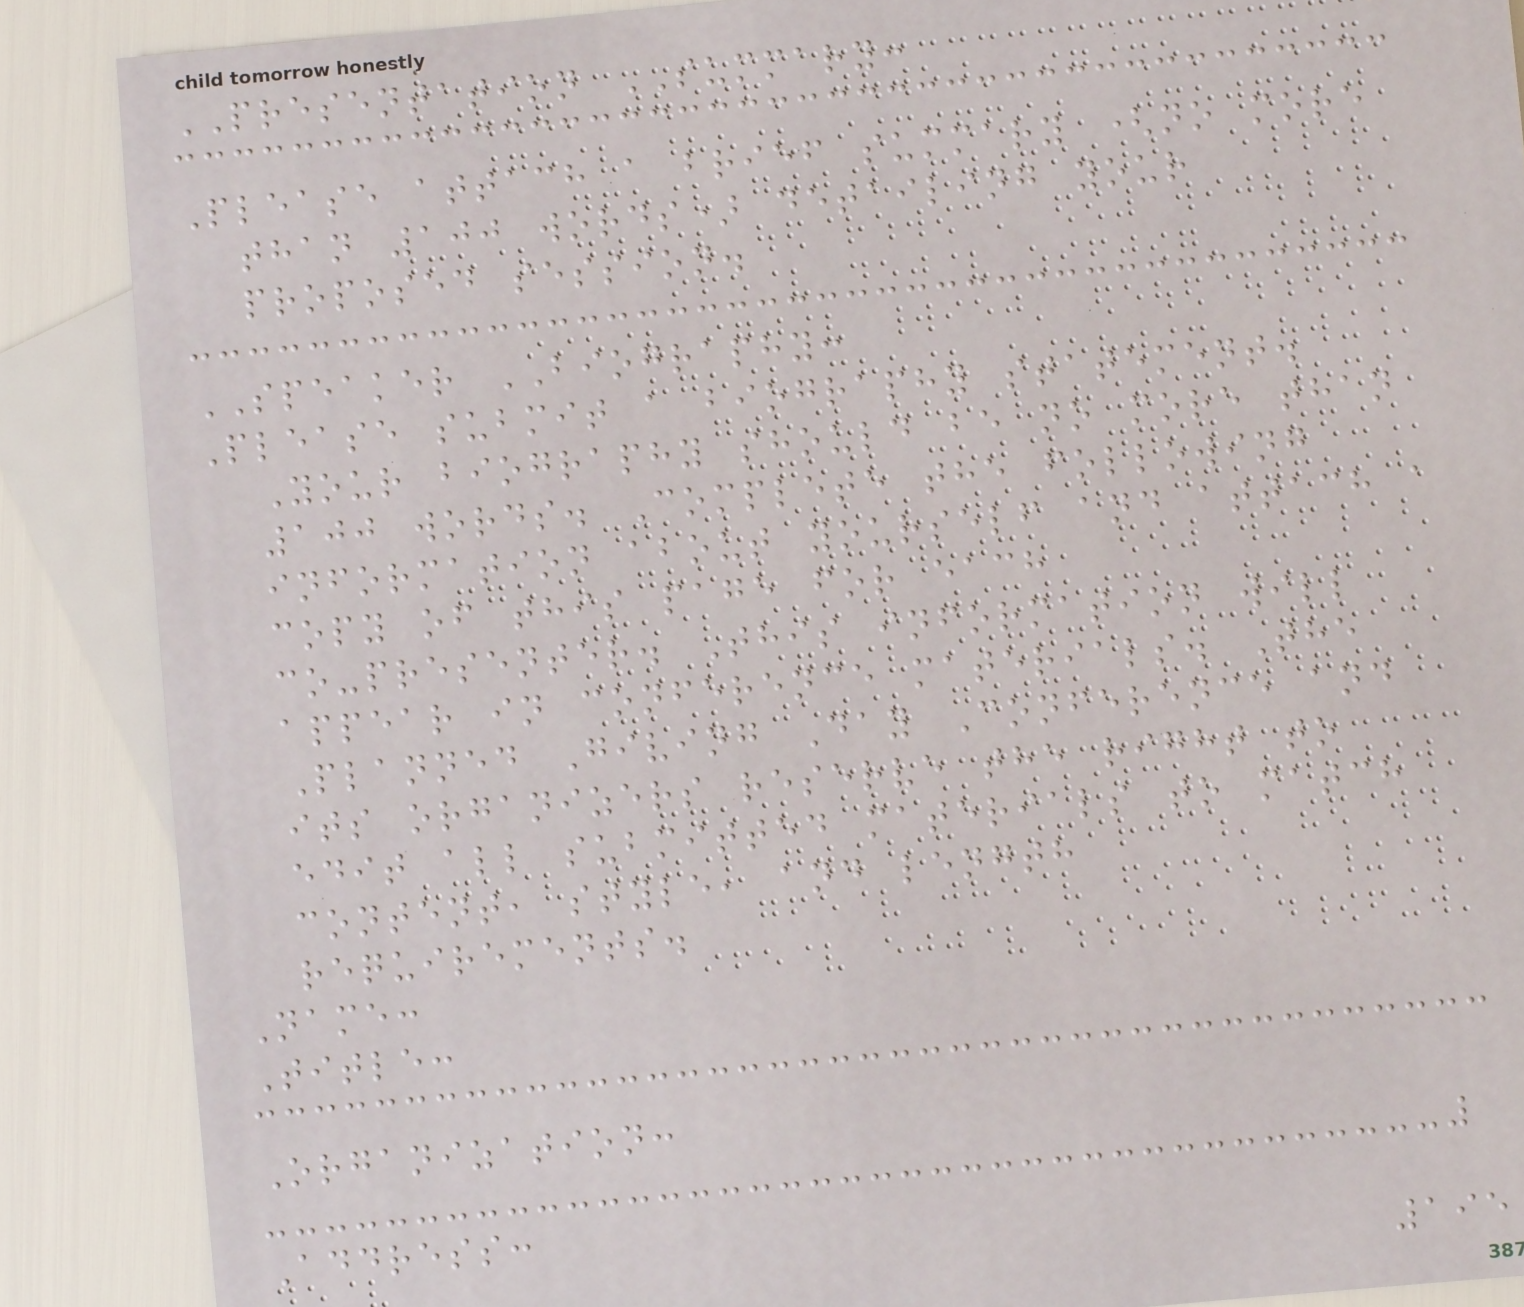PRESENTATION SUMMARY:
Please attach a brief summary (no more
than 100 words) detailing your
proposed session.
SPEAKER BIOGRAPHY:
Please submit a biography statement.
Your biography should be no more than
100 words. Complete the following
information about yourself and attach a
copy of this page for each
co-presenter. This information will
appear in conference materials. The
Planned Giving Day Conference and
its organizers reserve the right to
edit all submitted materials to match
content, style, and length
requirements.
Name:
Title:
Organization:
Address:
195
